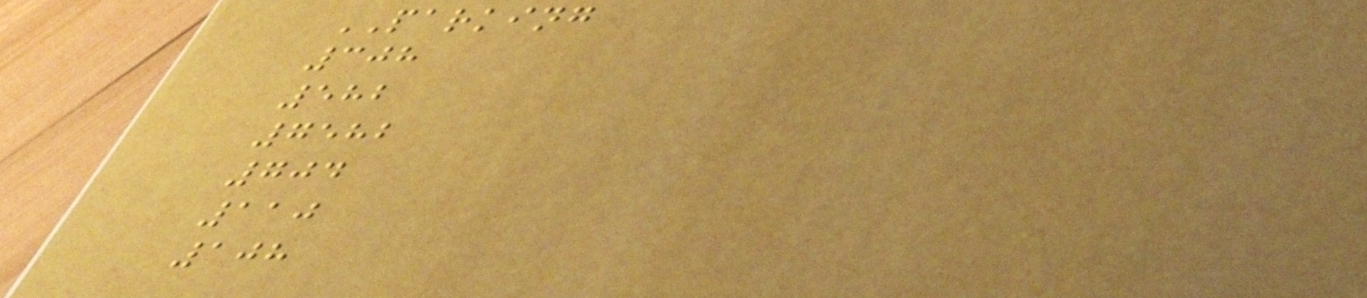PARKING
308
582
7582
704
110
108
